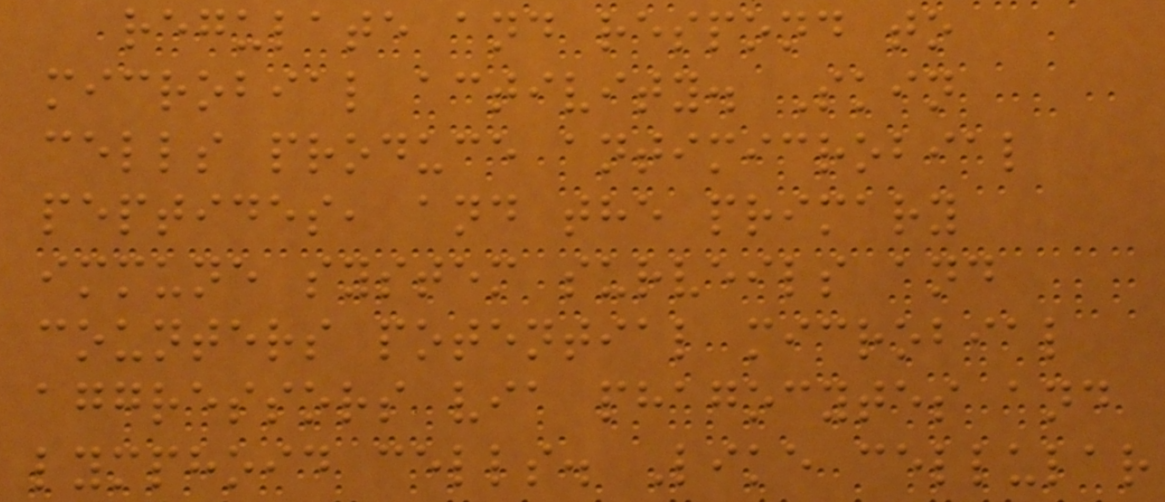regulate and respond to
microbial activity. Skin
cells produce antimicrobial
peptides, and the primary
immune system surveils and
counters potential microbial
aggressors via phagocytes and
lymphoid cells. Like cellular
